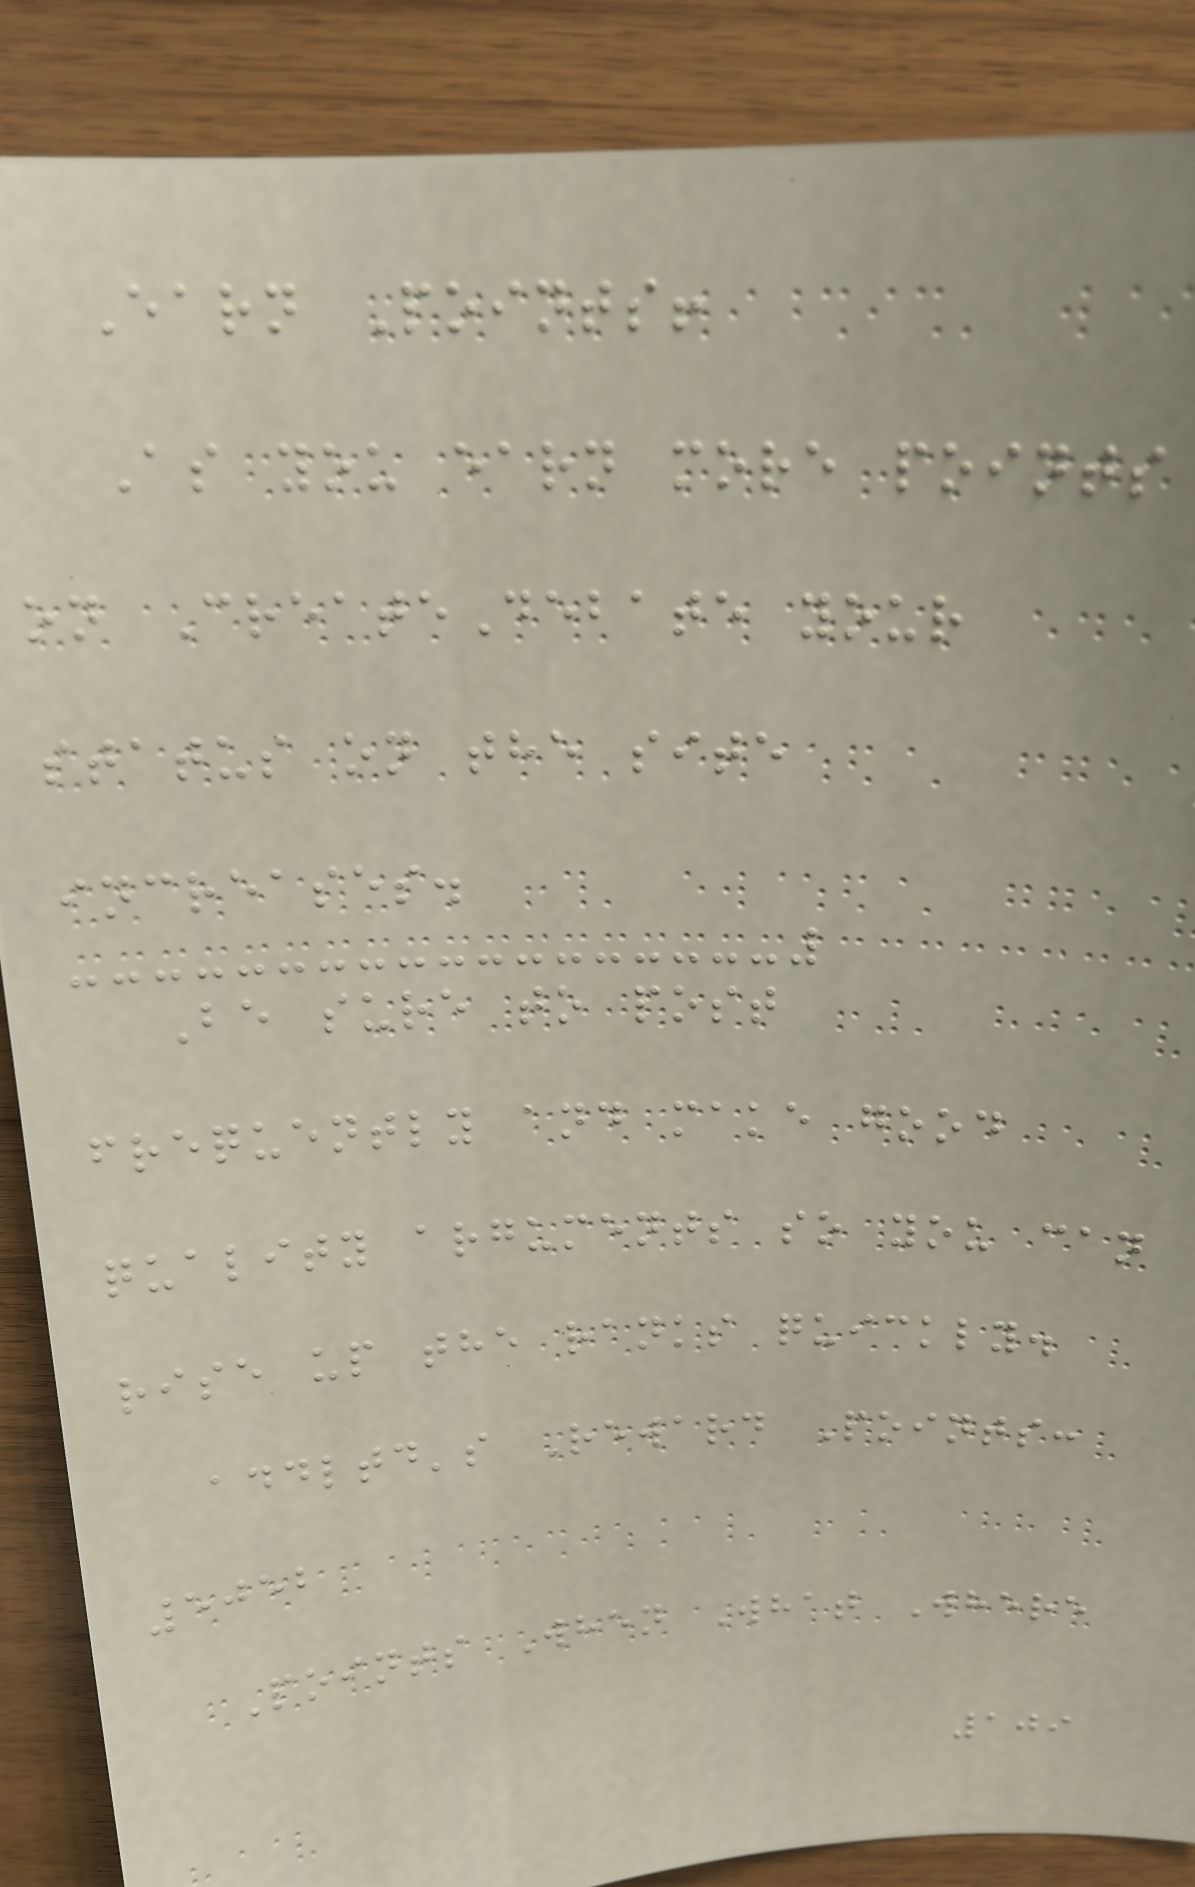Earn Points!
As you earn more points
on CreateDebate your
status on the site
increases.
Be sure to post
frequently and make good
quality arguments so you can
rise up the ranks quickly.
addltd's Reward Points:
5052
Points When What Where
109
